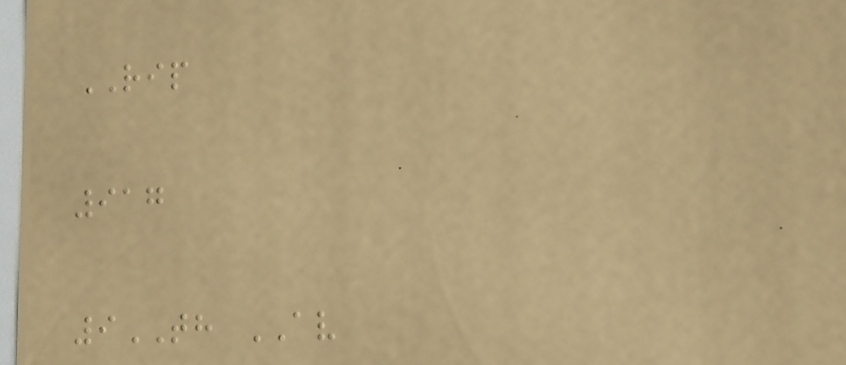RIP
917
9TH AV
